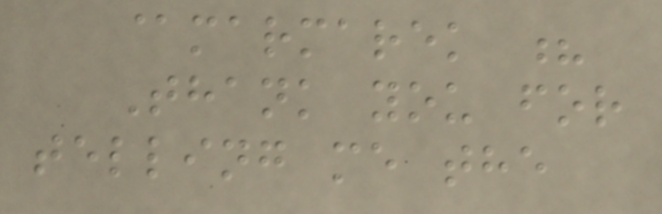@marmarek ?
Thank you for
telling me the
